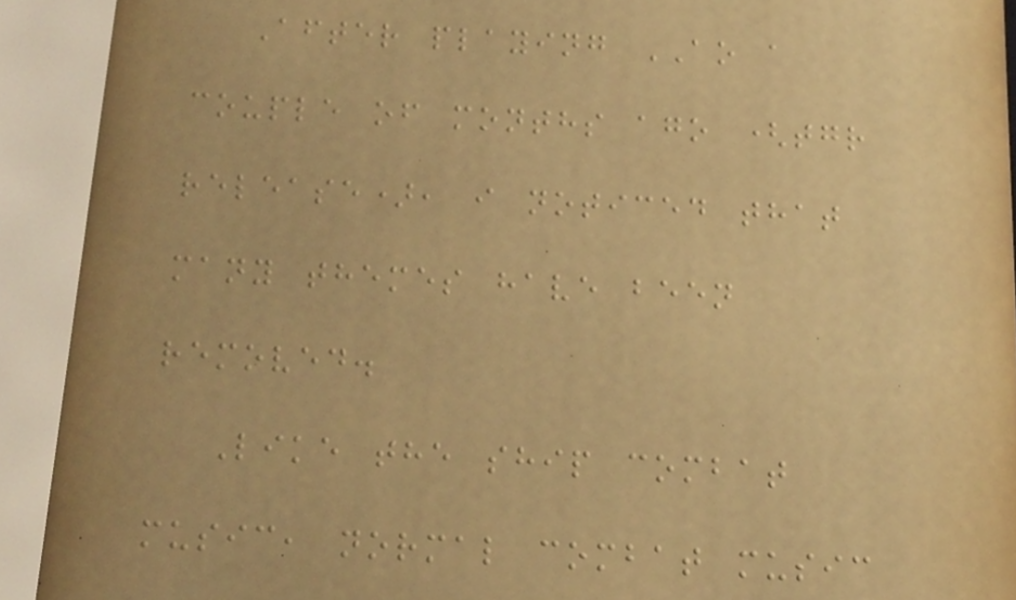After playing AO a
couple of months ago (tgr
release), i noticed that
many themes have been
removed.
Like the ship combat
music, normal combat music
